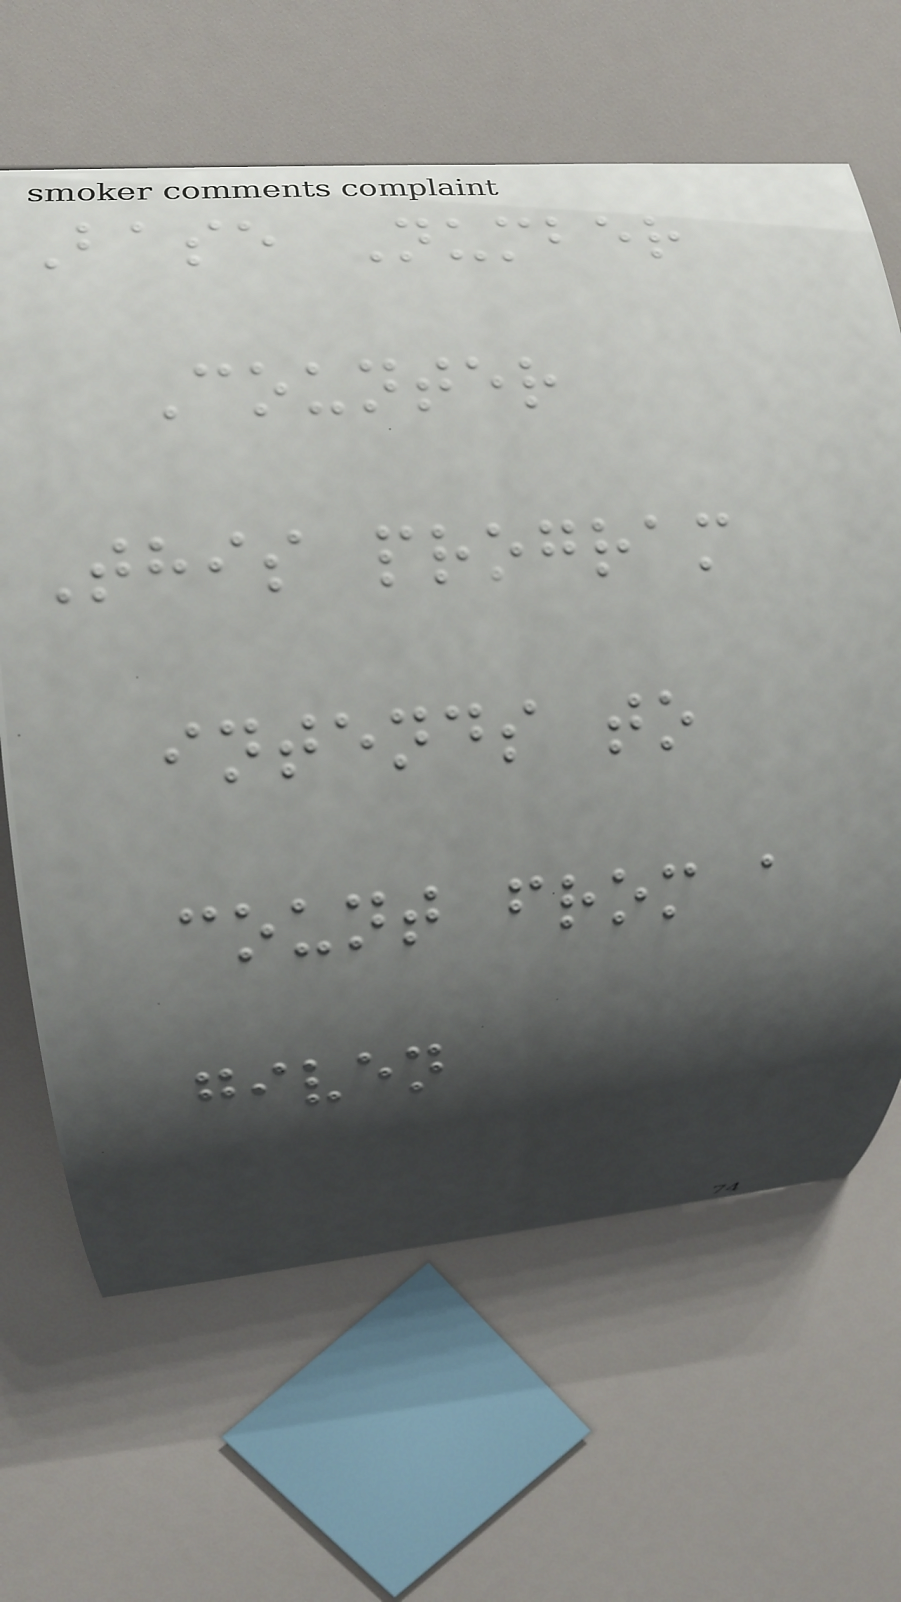Base Number
Counter
This program
intends to
count from a
given
